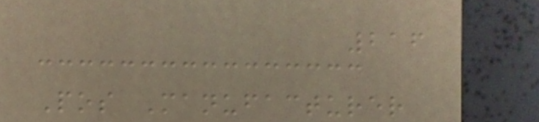216
Pos Manufacturer
